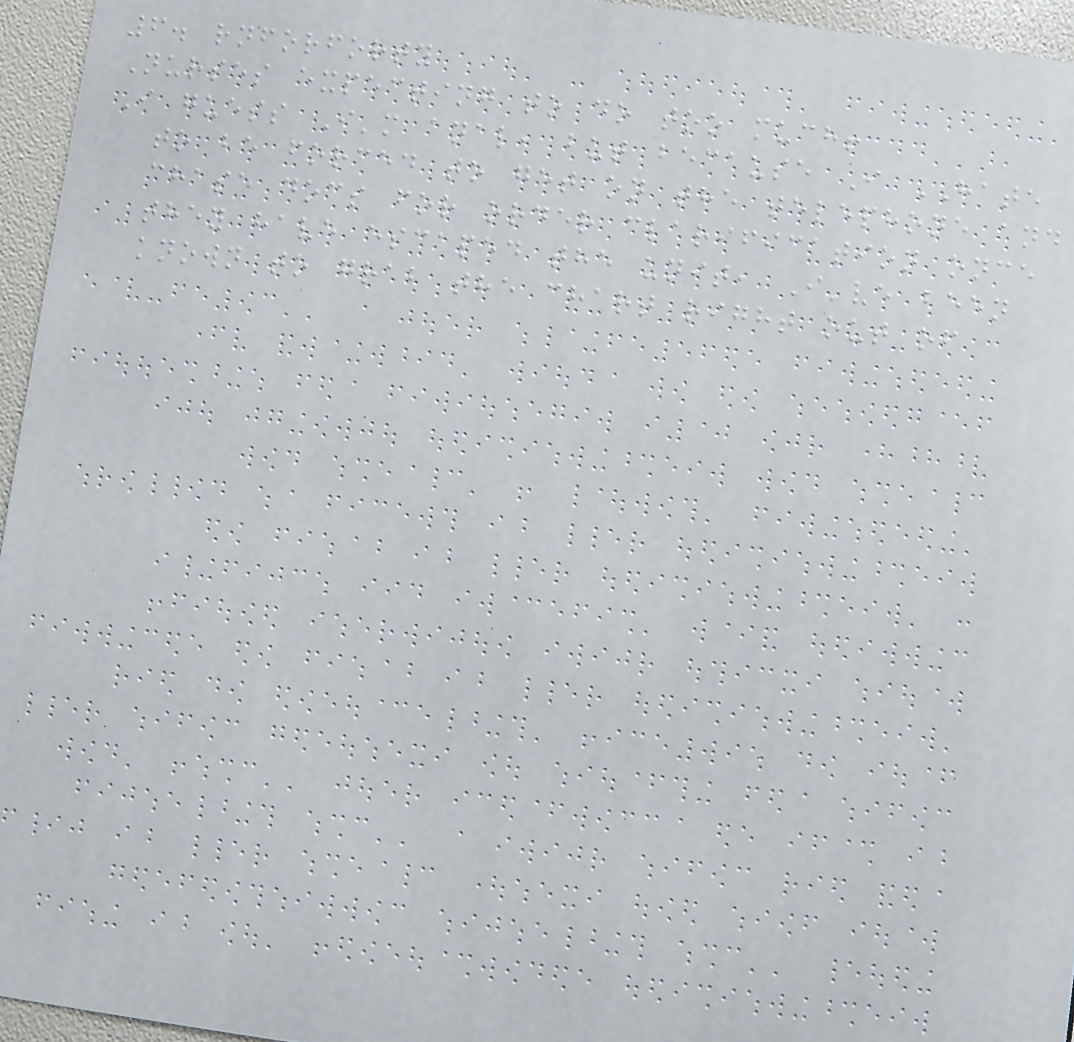6. rnforforty
Nurses expecting to do too much!
I guess I'm anal, but because I HATE
to be forced to get on the telephone and
chase docs for order clarification once
they have escaped the unit, I've been
known to grab the chart right out of
